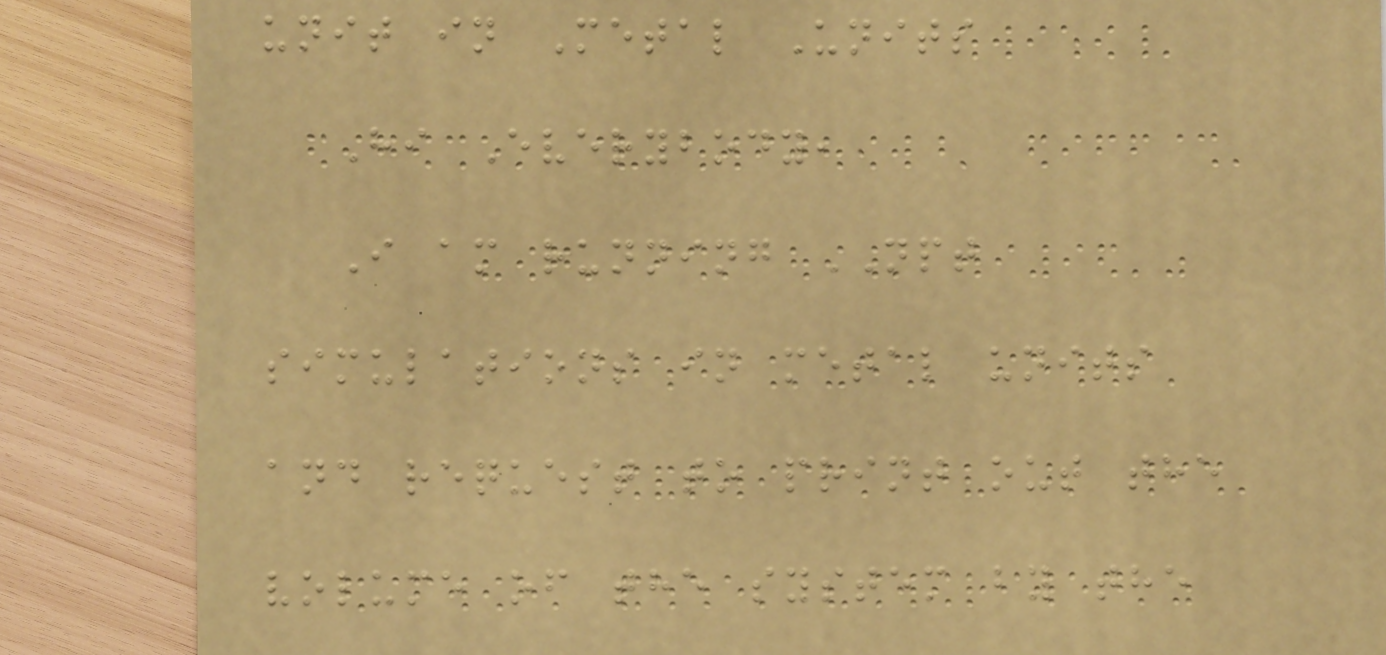unit in Metal Units
Hi Everybody,
I am running NPT
simulations in metal units
and request to print out the
volume of the system by the
